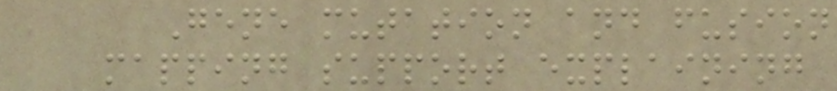Gene mutation and fusion
mapping support explaining
